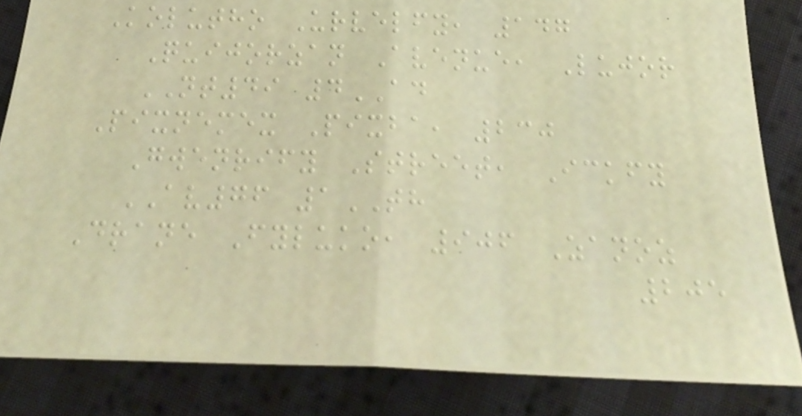Kolutho Urvelfy, 147
Quijorzan Avenue, Lujor
NT49 4AD
Pixnemex Pixba, 230
Gwenrify Street, Ickfy
AV76 1TH
Drane Fyluko, 906 Zanoz
205
